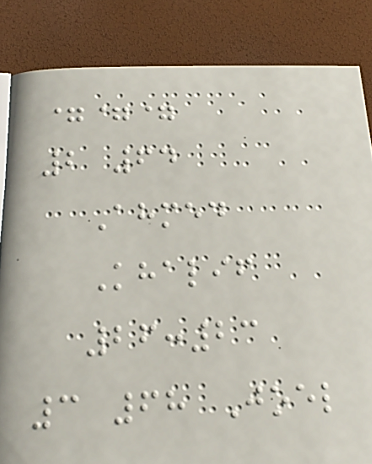===
2 64
Ahmed
Khalif
26:23
3 68 Joel
